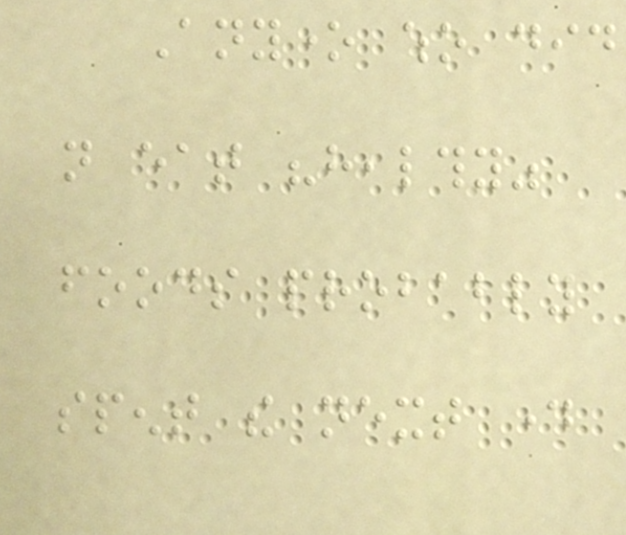Anyone who did
not eat "healthy"
foods probably
spent the next day
